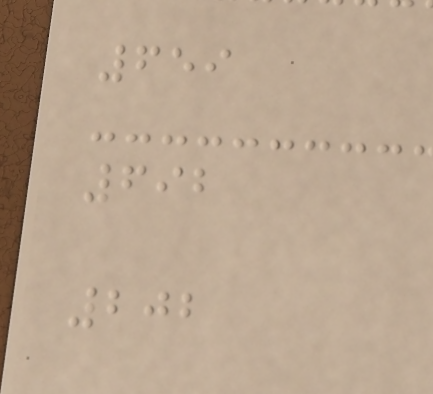659
692
202
